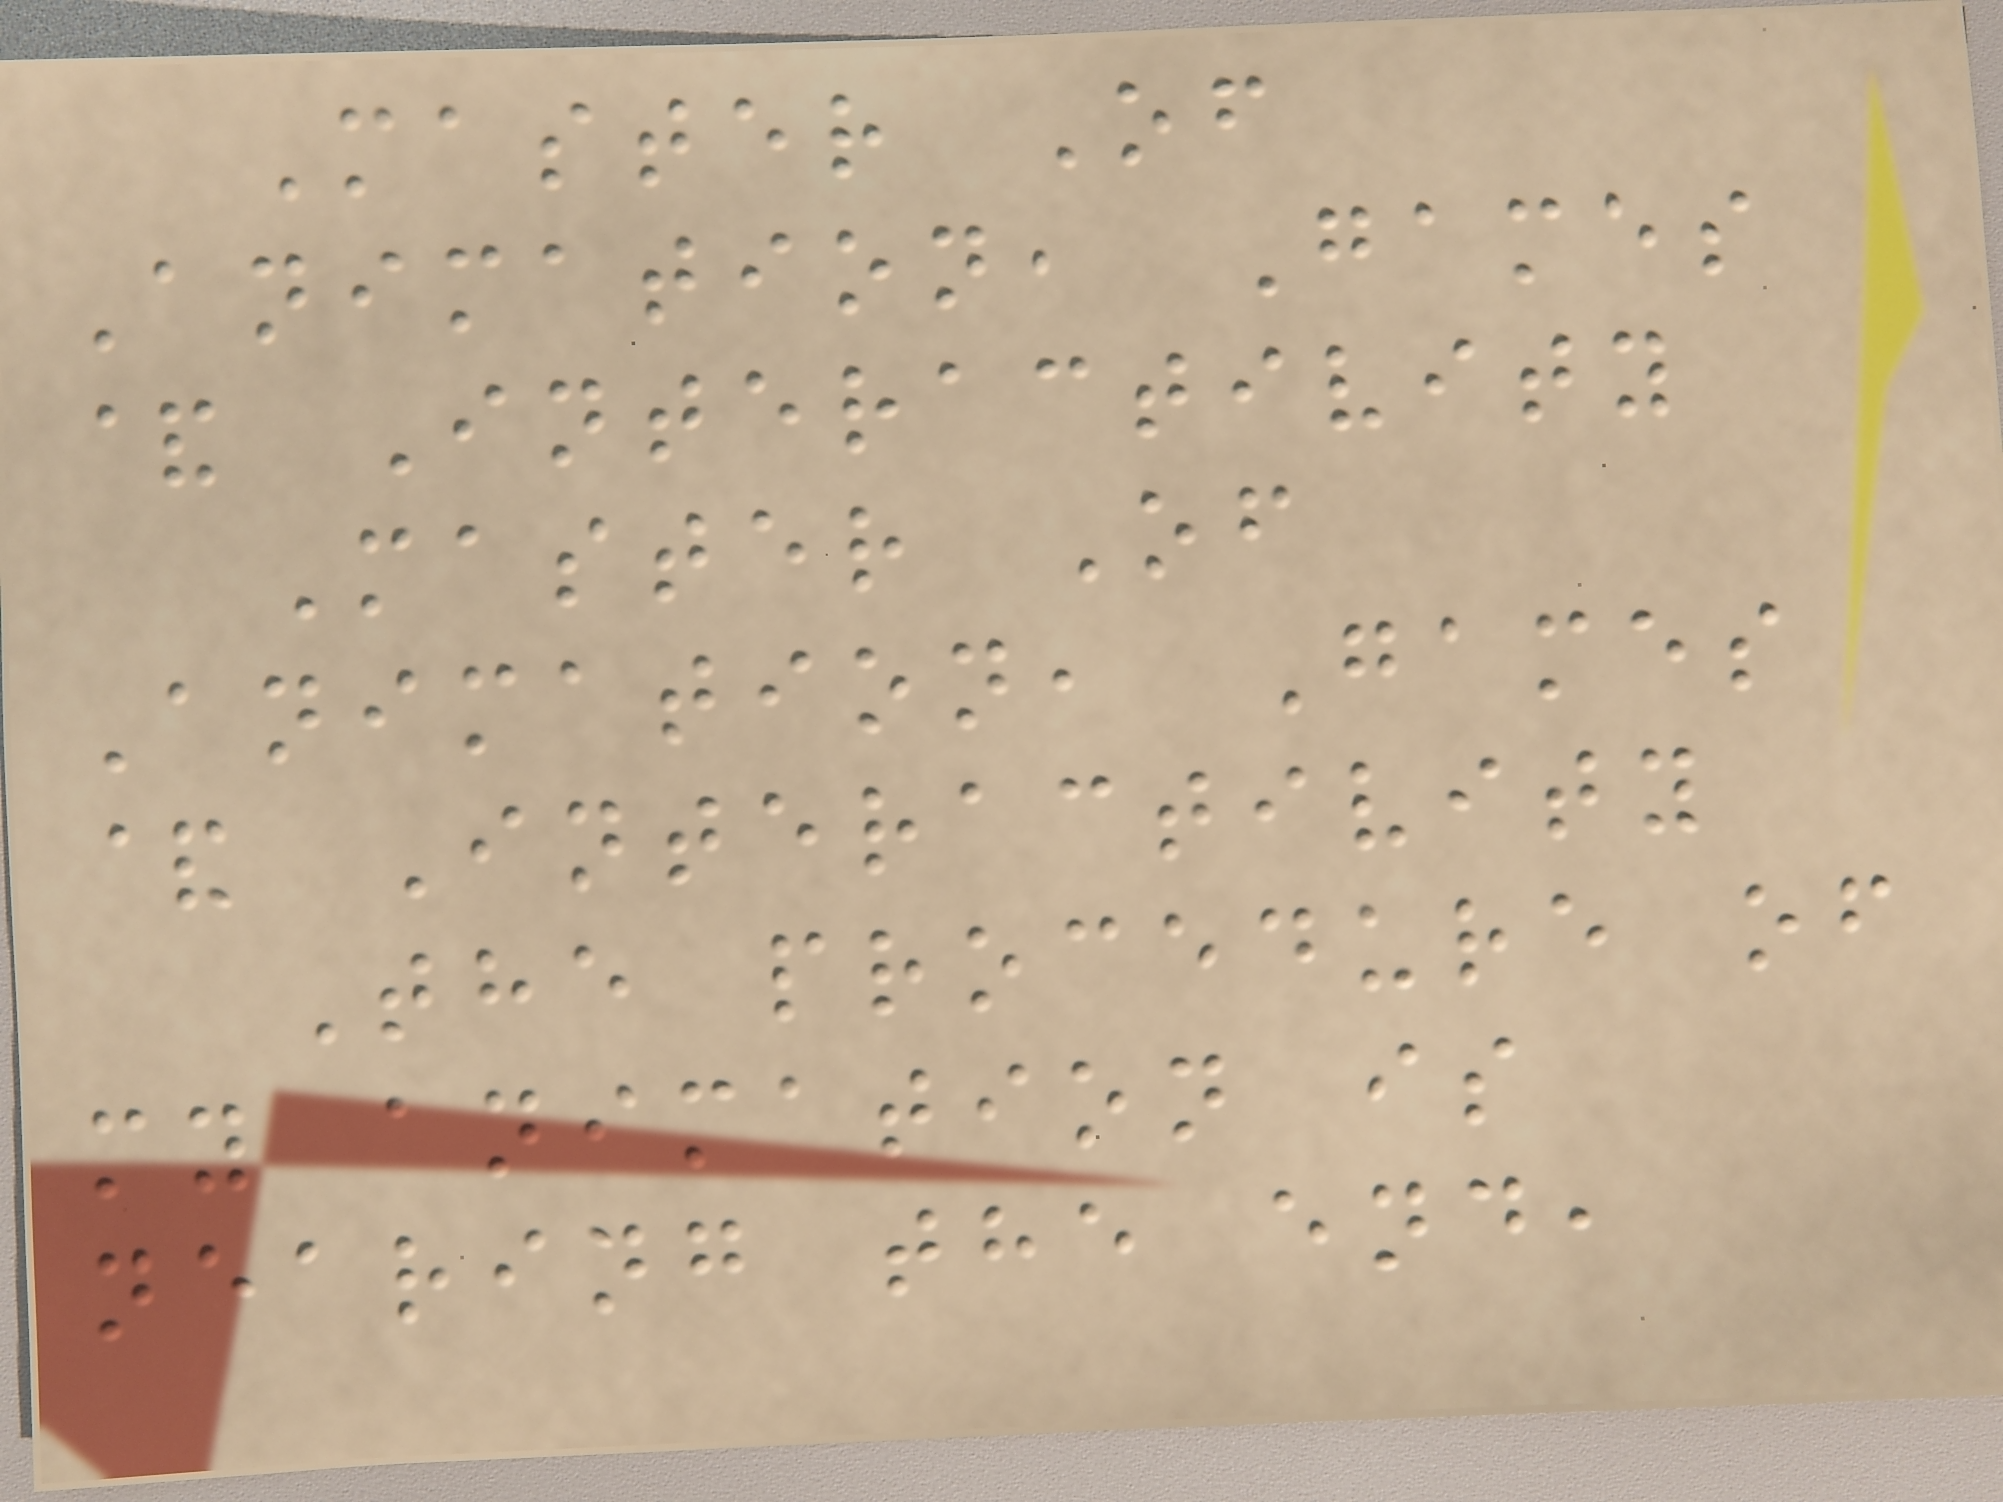Master Of
Animation, Games
& Interactivity
Master Of
Animation, Games
& Interactivity
The procedure of
my animation is
nearing the end,
